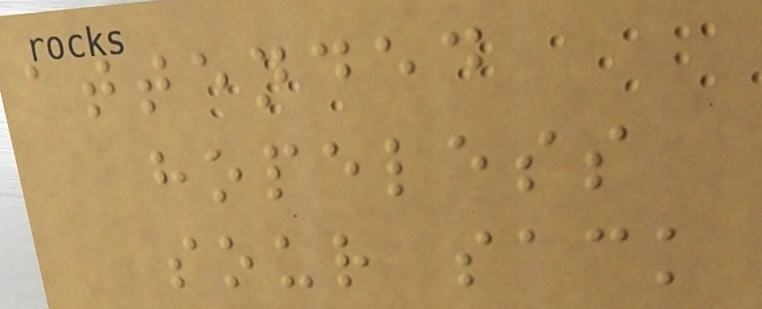attended
hopeless
sour sack
